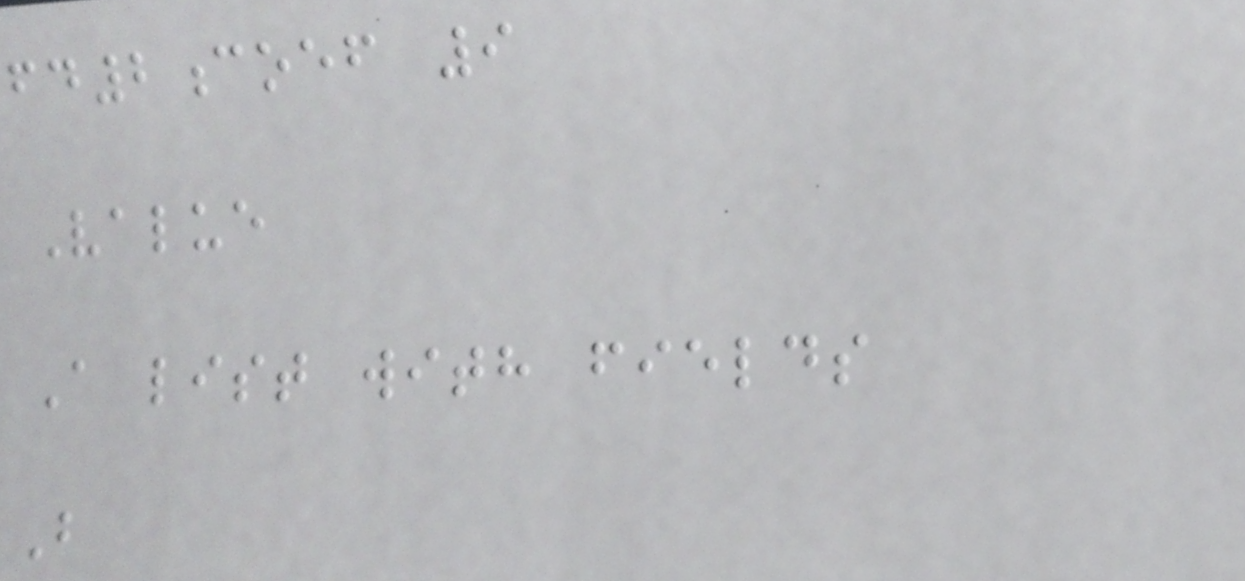fd2coef 9
Value
A list with fields
B
